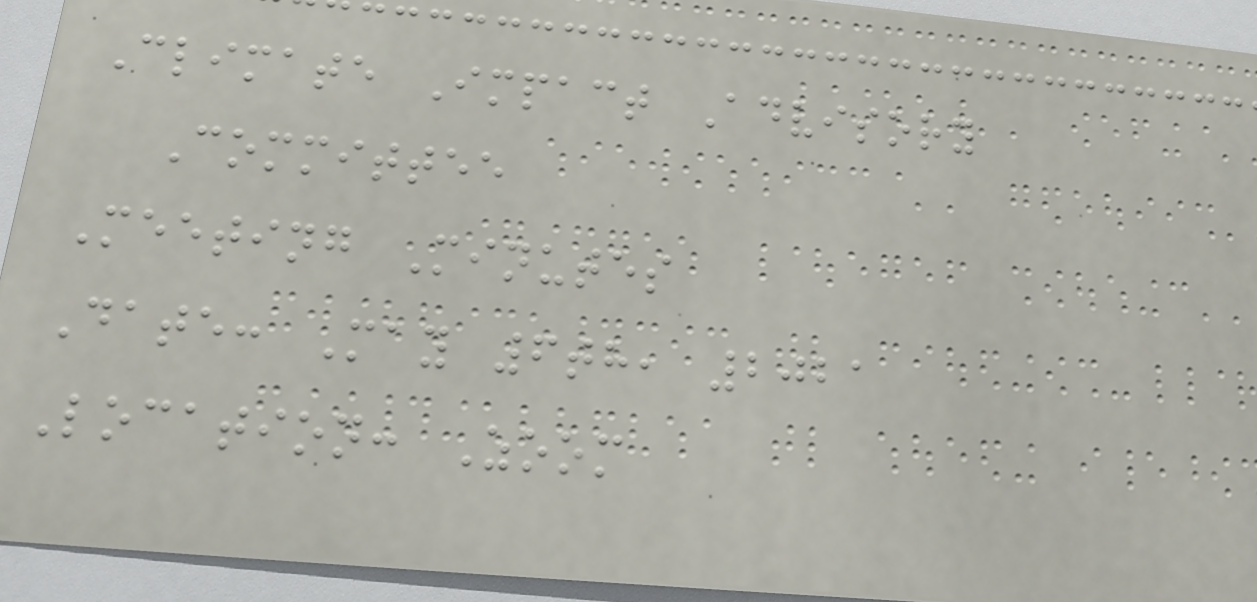Climate Impact Advisory
Committee
Meeting Minutes
Date: May 6th, 2021
Location: Zoom
